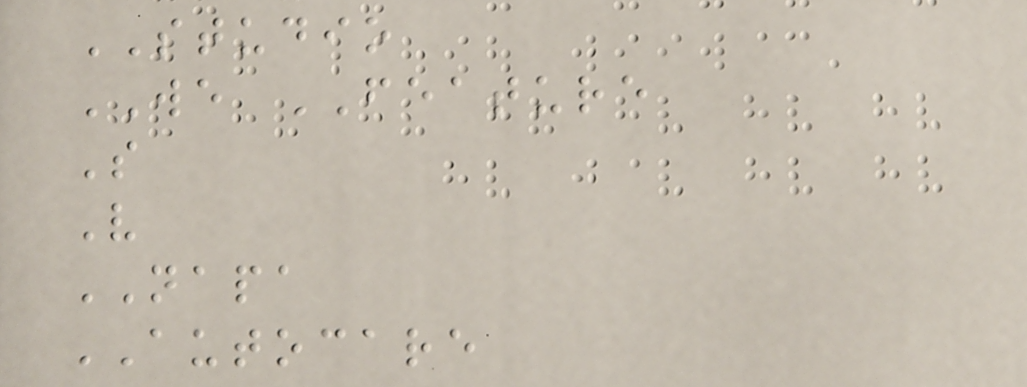STUDIO
WE FEATURE
S
V
NAPA
AUTOCARE
